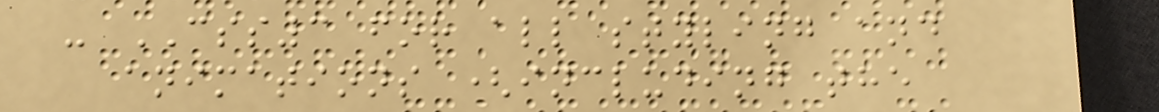- CSS3 for all styling and
animations (including the
